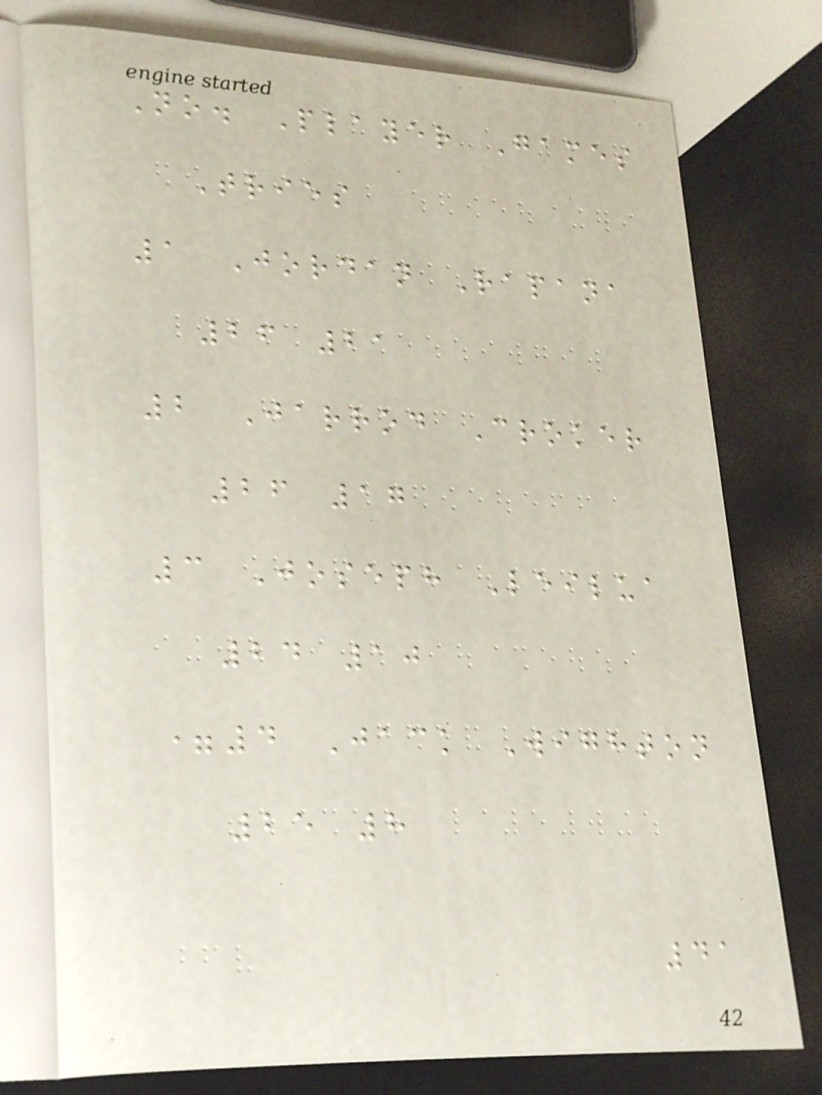No. Player Games
Tries
1 Jordan Rapana
26 21
2 Jarrod Croker
26 17
3 Joseph Leilua
24 10
=4 Jack Wighton
25 8
41
